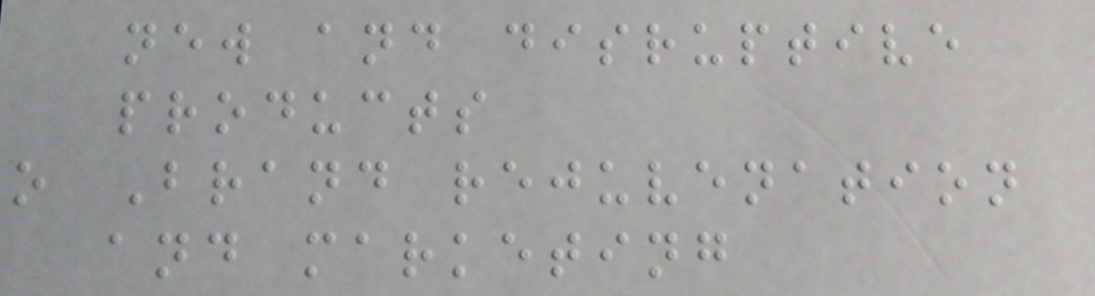new and disruptive
products
o Brand rejuvenation
and marketing
